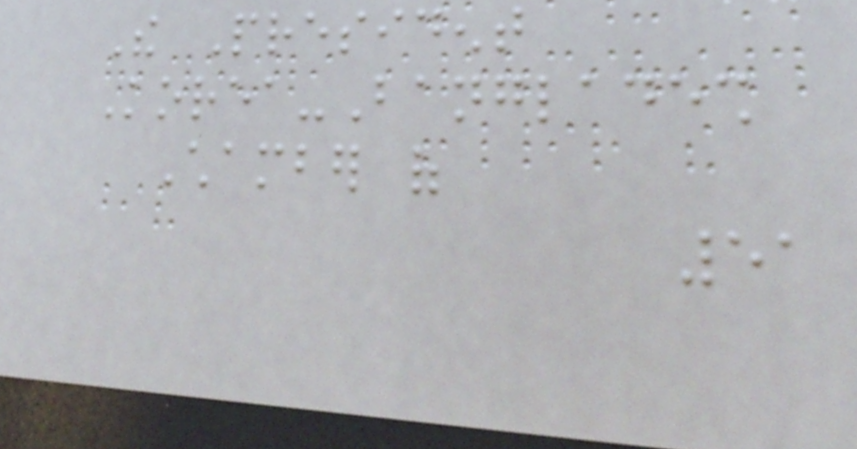The President
Korea-Bangladesh
Chamber of
51
